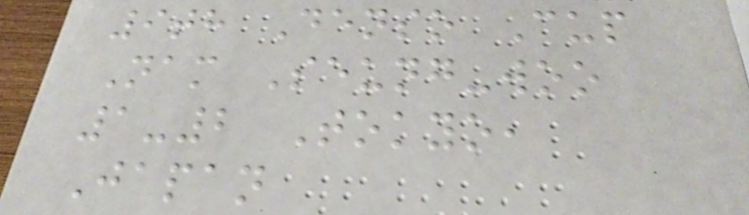9th Denso Cup
Nam Seung-woo
1-2 Tokyo,
Japan
